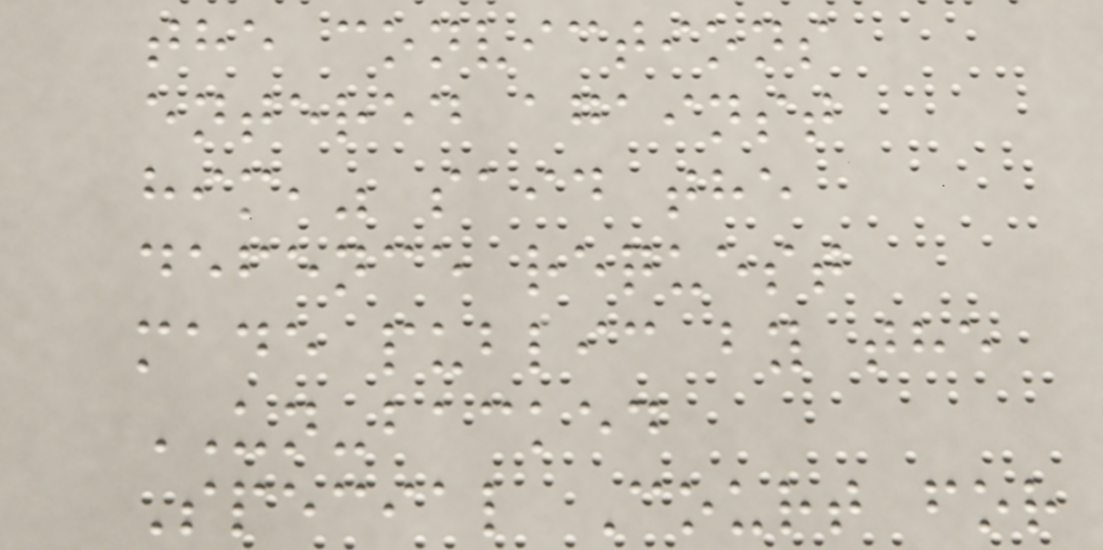the convictions
entered against
him," said the
defence request
made public by the
UN-backed
Special Court for
